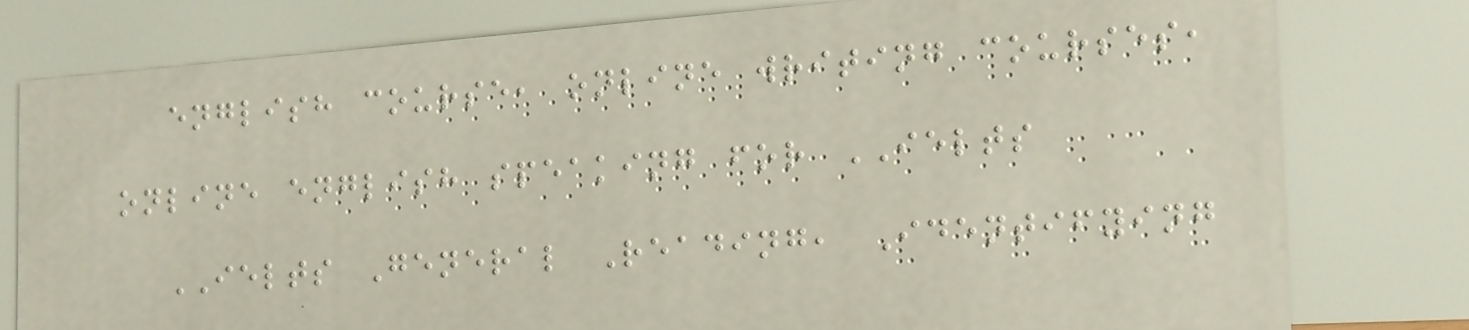english course, online writing courses,
online english speaking for IELTS
IELTS General Reading, Identifying
